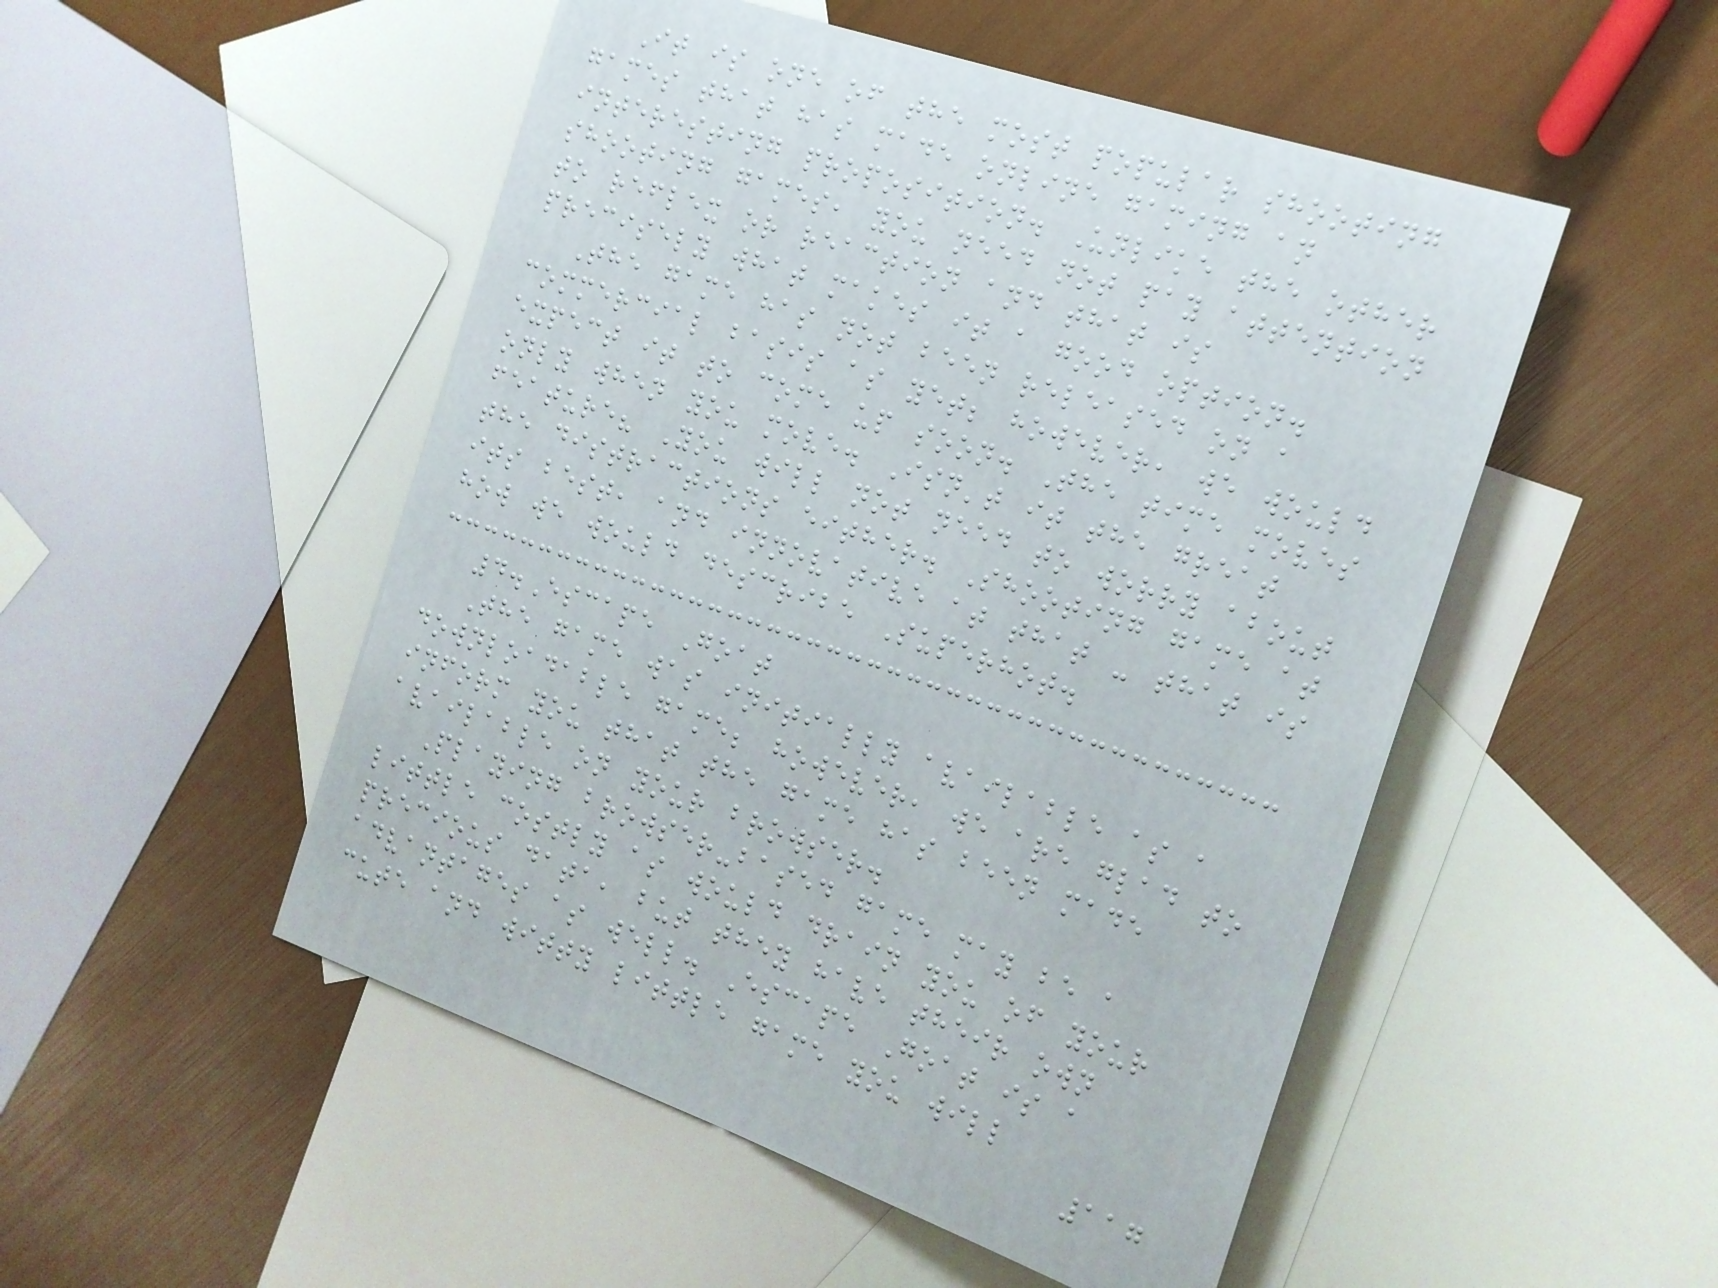It is one of the most popular shooting
games that has made online gaming an
interesting proposition. Unlike the other
shooting games, you need not pay attention
to reflex or reaction and that is
precisely what makes it a good option.
The game has not been released on a
commercial basis as yet; however, we would
expect it to come up soon. The time moves
only when you move. Isn't it the great
feature? You will not need to worry about
the distractions either. Shooting game at
its best, and innovative at that - that is
how we would describe Superhot.
4.Escape Goat
The game was initially available as a
downloadable game; however, we are glad to
inform you that the game has been made
available on your browser.
Playing browser-based game may be a
little costly as would drain you of your
precious data, but they have their own
advantages as well. Escape Goat is a
cute and witty little game you will
117
